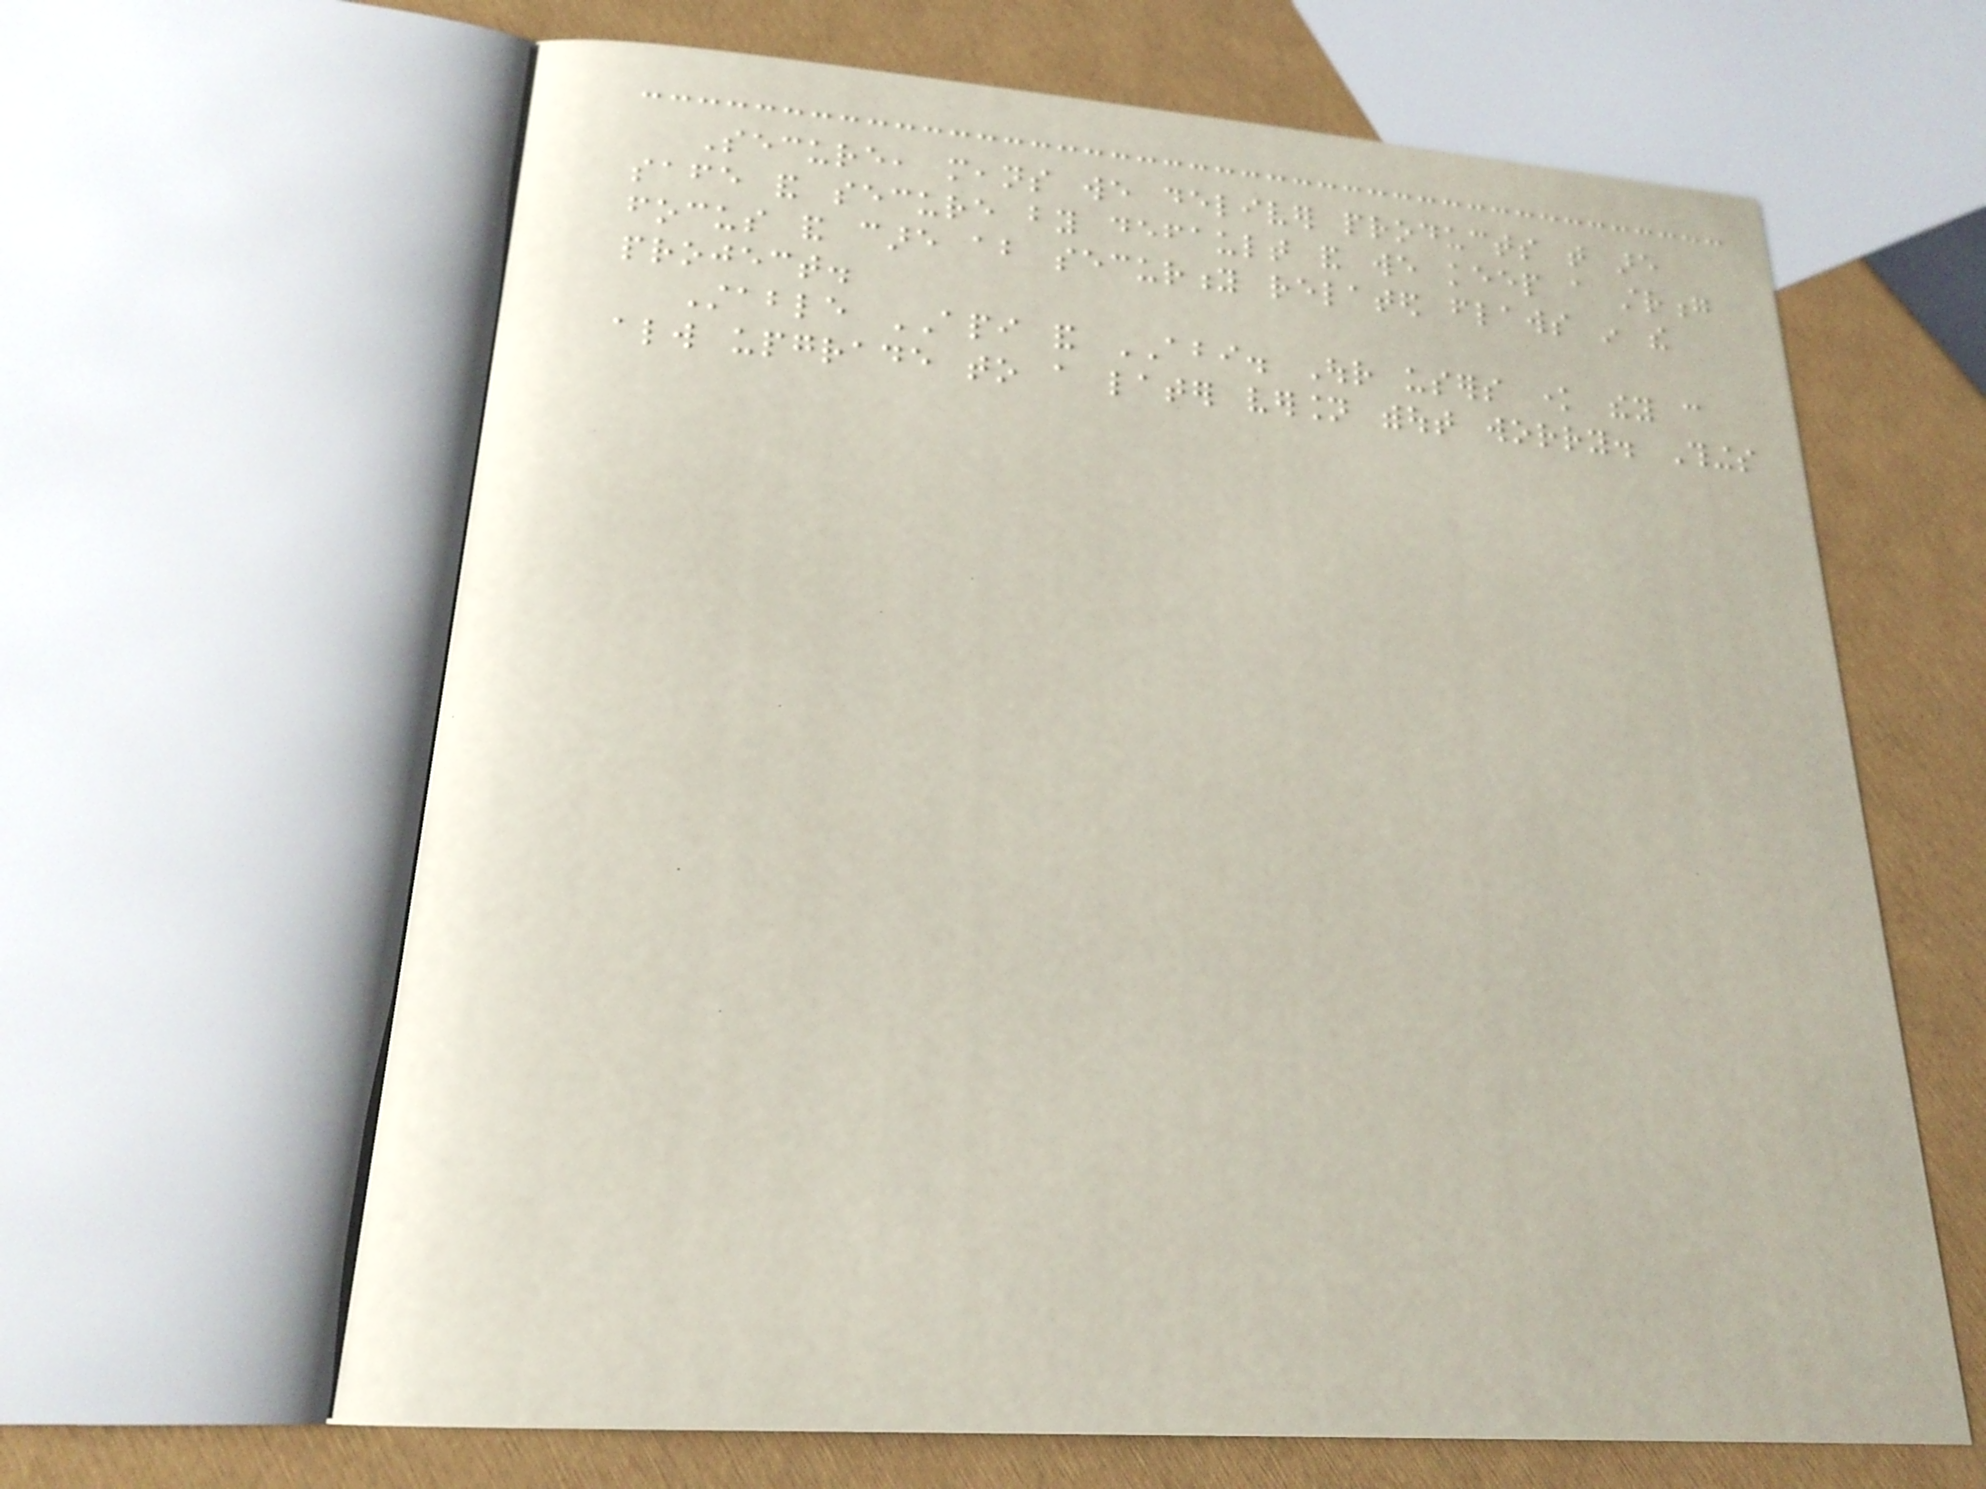Secure, means we deliver products that are
safe and secure by default and we keep a strong
focus and care about security related flaws in the
project.
Stable API and ABI. Our users know they can
always upgrade to a later version without worry. Things
